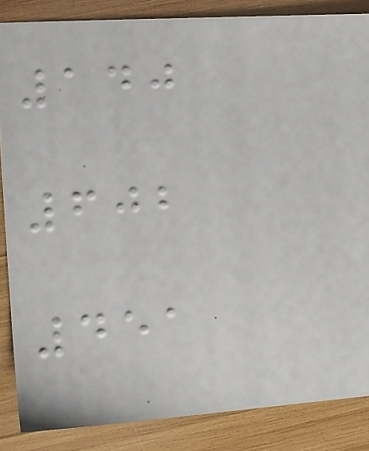140
602
451
